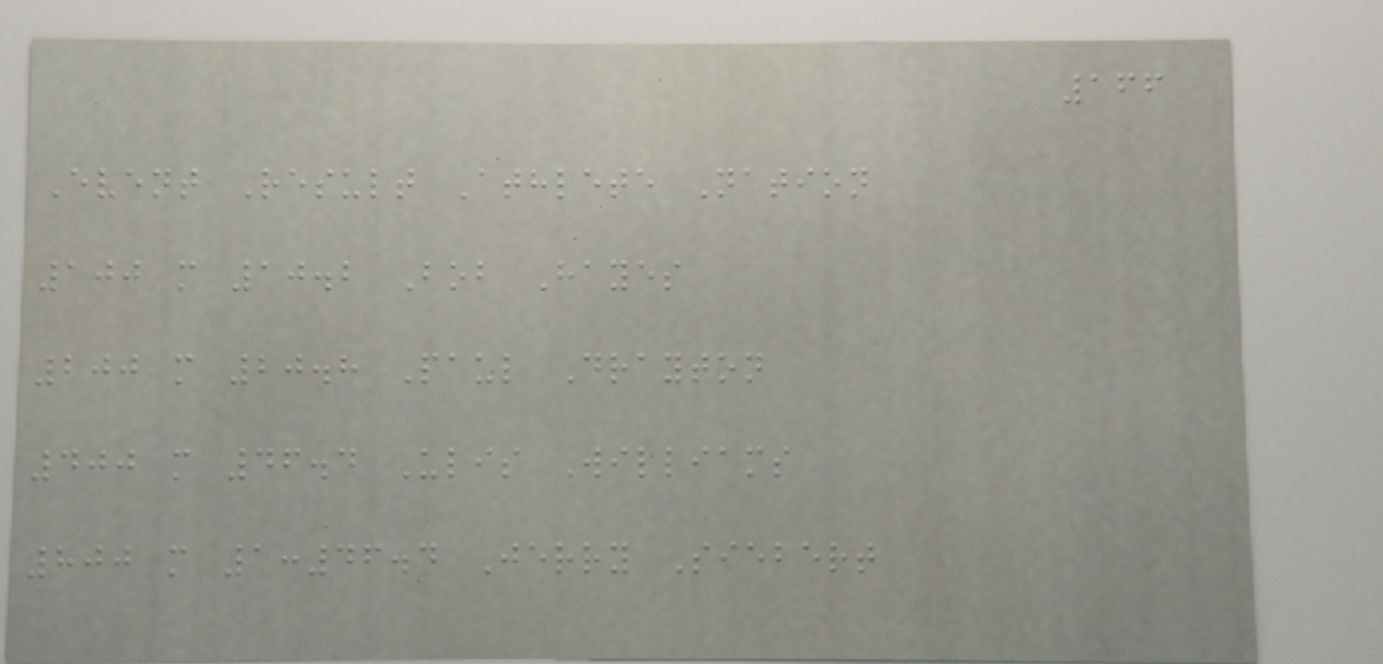166
Event Result Athlete Nation
100 m 10.2 Bob Hayes
200 m 20.8 Paul Drayton
400 m 46.4 Ulis Williams
800 m 1:46.4 Jerry Siebert
